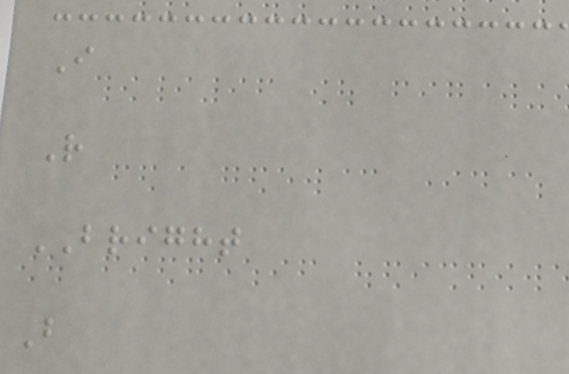I
R
BRIGHT
B
